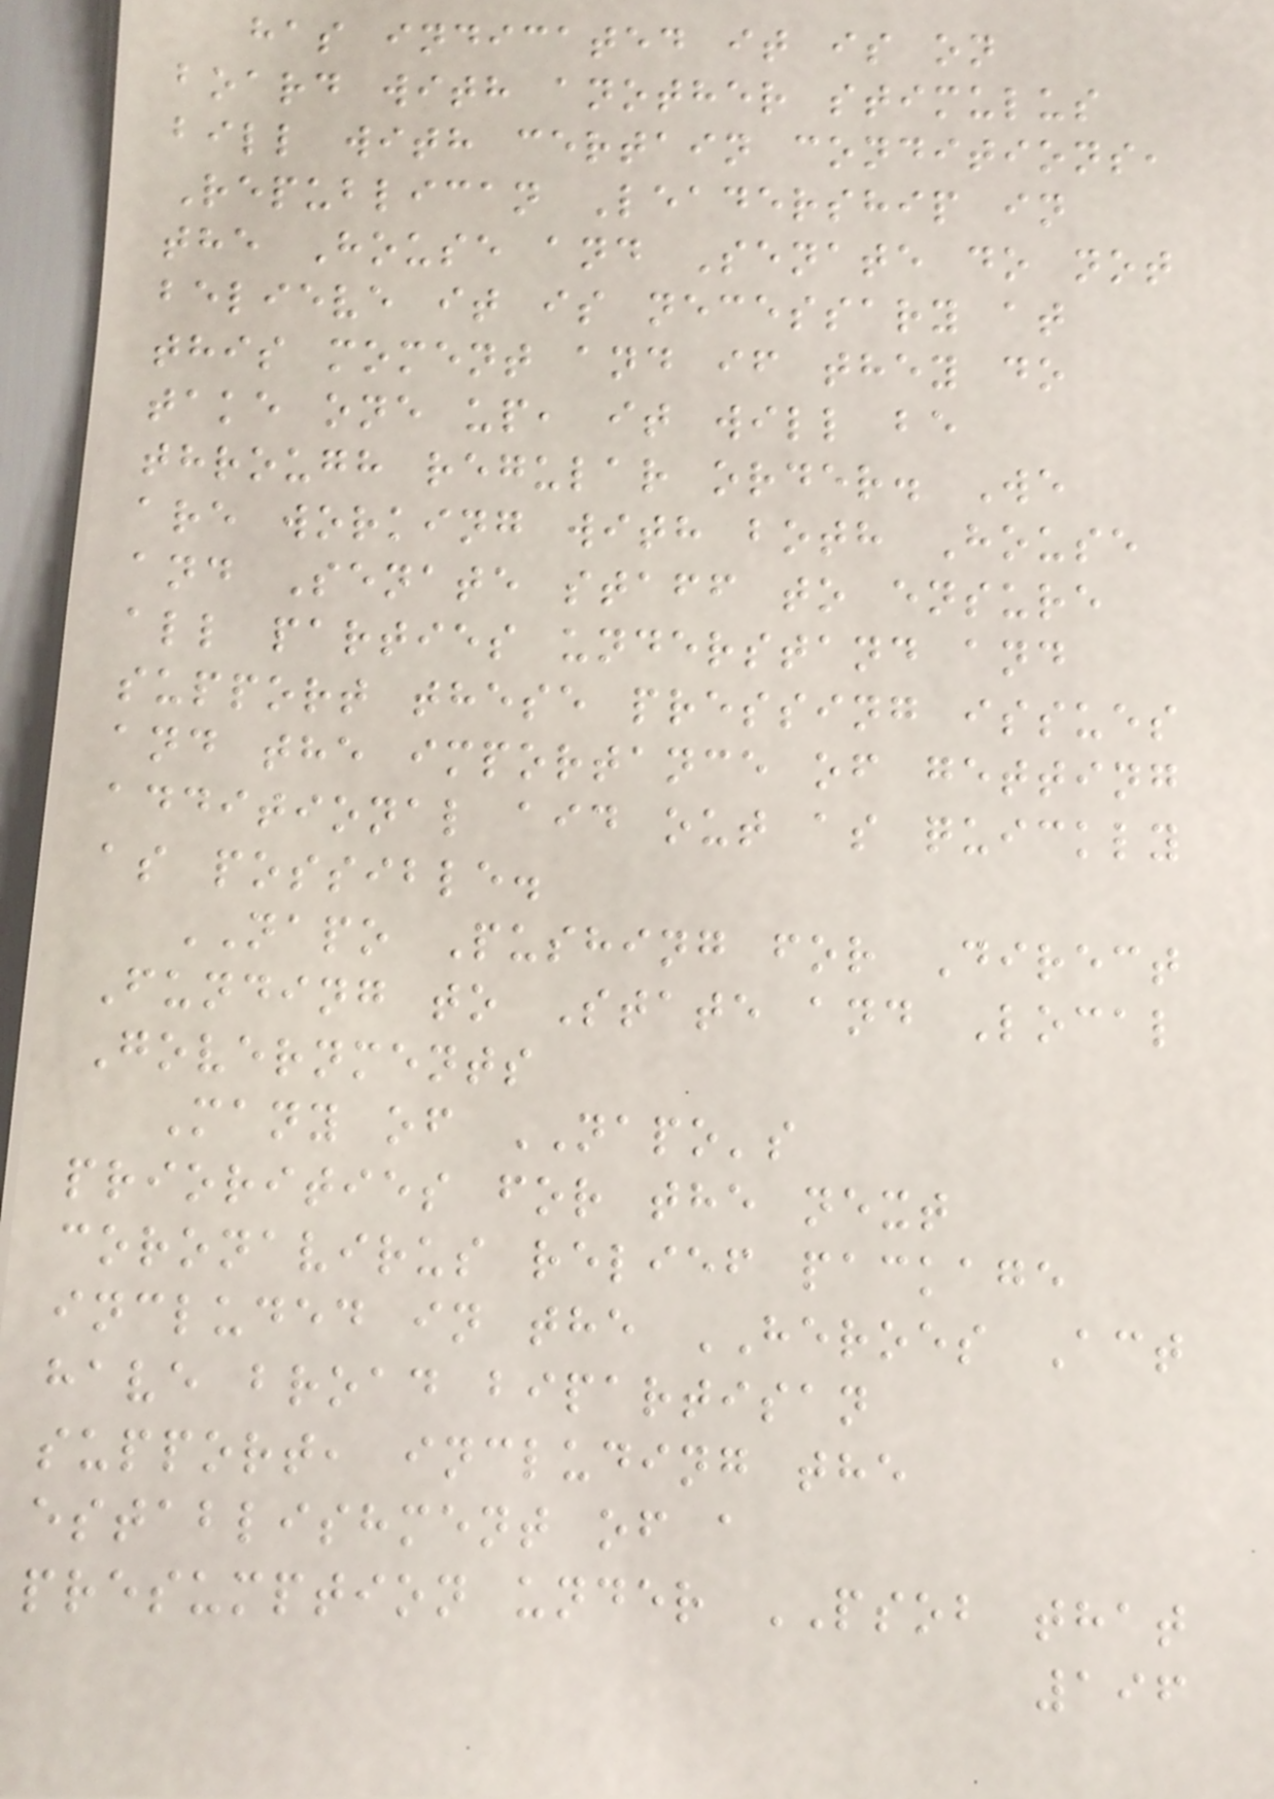has indicated it is on
board with another stimulus
bill with certain conditions,
Republican Leadership in
the House and Senate do not
believe it is necessary at
this moment and if they do
take one up, it will be
through regular order. We
are working with both House
and Senate staff to ensure
all parties understand and
support these pressing issues
and the importance of getting
additional aid out as quickly
as possible.
NAPO Pushing for Direct
Funding to State and Local
Governments
Many of NAPO's
priorities for the next
coronavirus relief package
included in the HEROES Act
have broad bipartisan
support, including the
establishment of a
presumption under PSOB that
196
